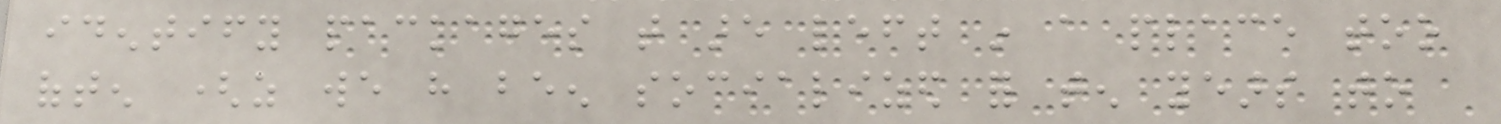identify packages that are left in a place too
often (as we have been socialized for ten years to
